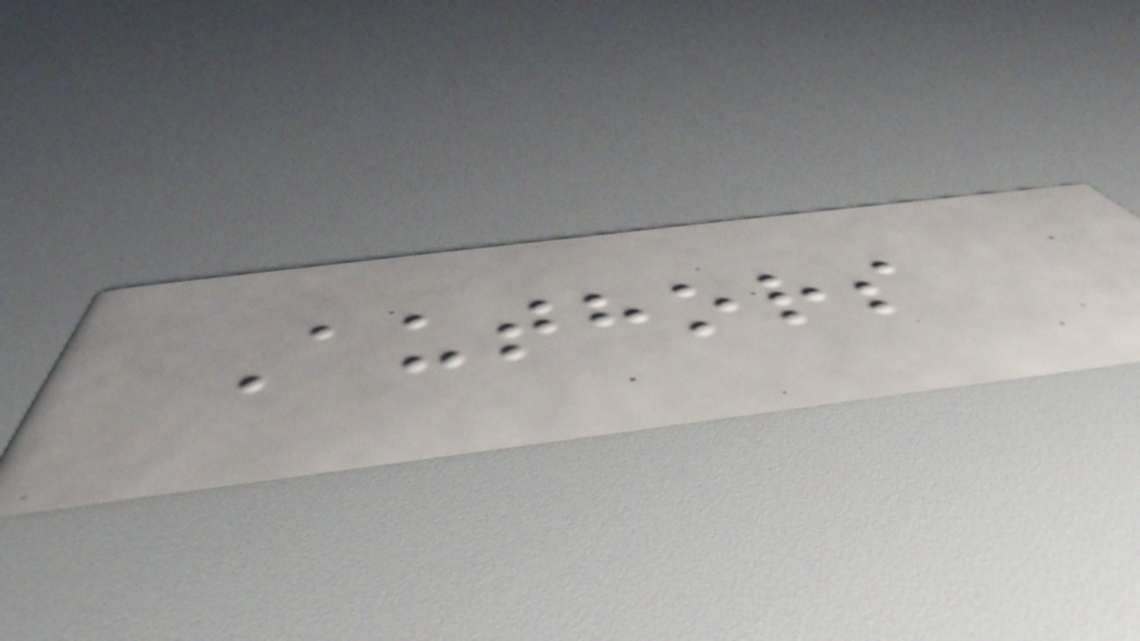Authors
